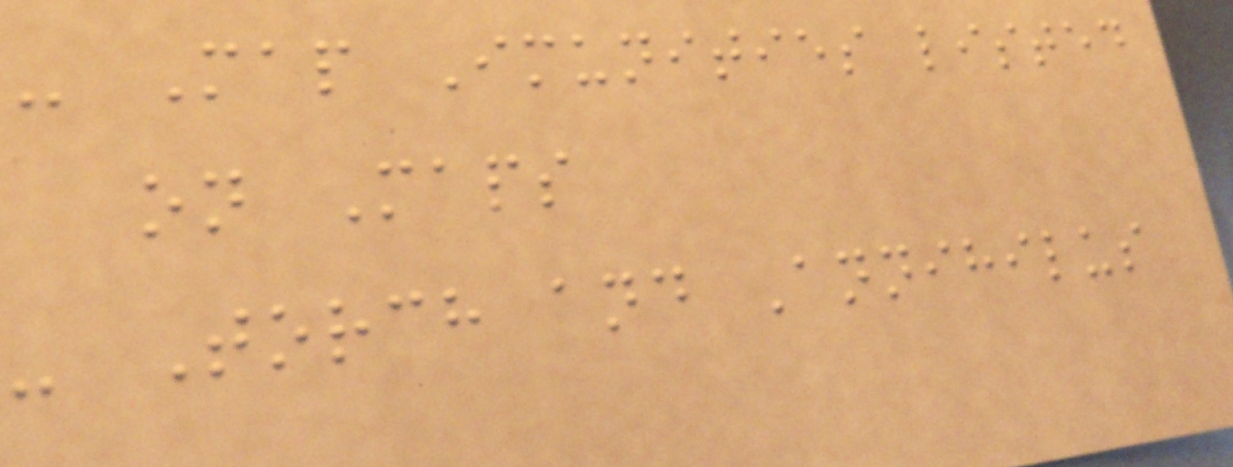- Map Imunities listed
on Maps
- Torch and Annihilus
